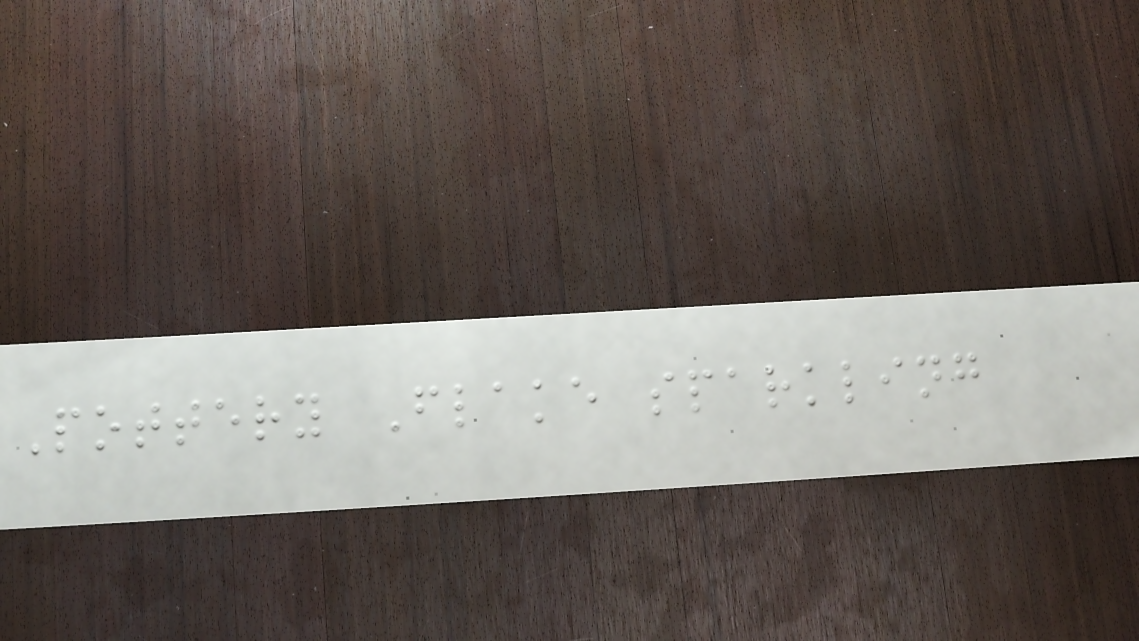Pottery Flake sparkling
